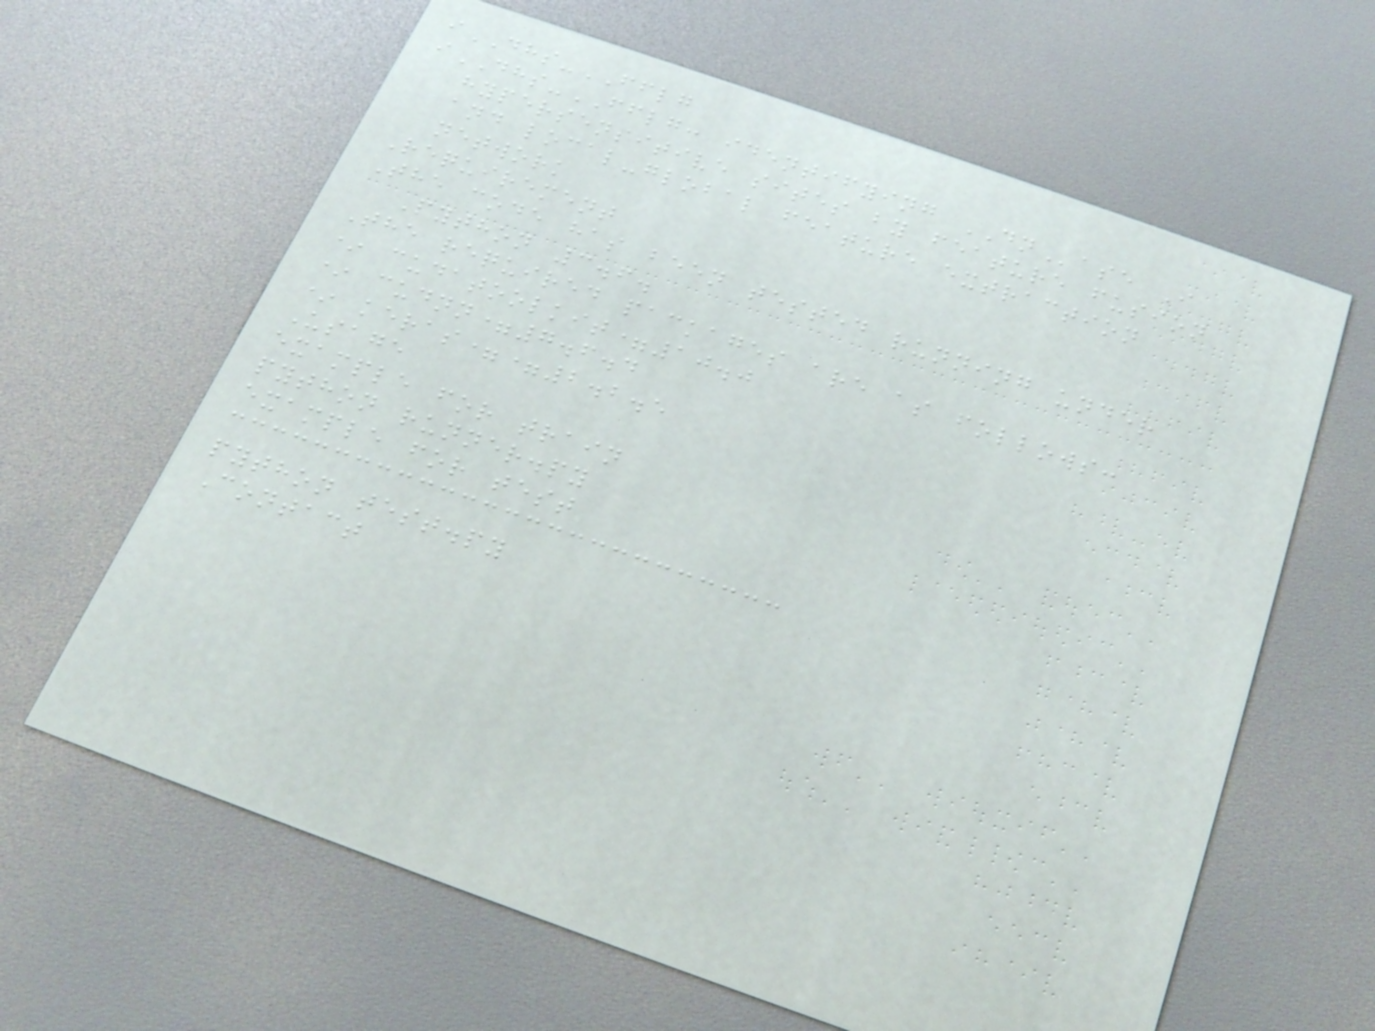iDHS-FFLG
iDHS-FFLG: identifying DNase I
hypersensitive sites by feature fusion
and local-global feature extraction
network
Requirement
The code has been tested running under
Python 3.6.
The required packages are as follows:
* cudatoolkit=10.0
* cudnn=7.6.4
* keras==2.2.5
Usage
example for train
python runner.py
example for test
python test.py
Contact
